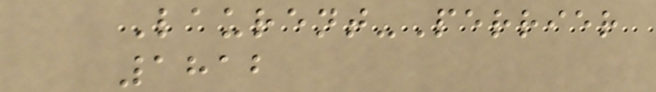Laurent-Perrier
1812
